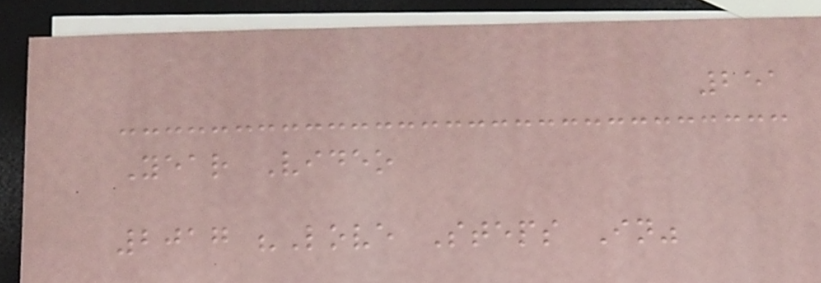251
Year Video
2017 "Love Steps In"
